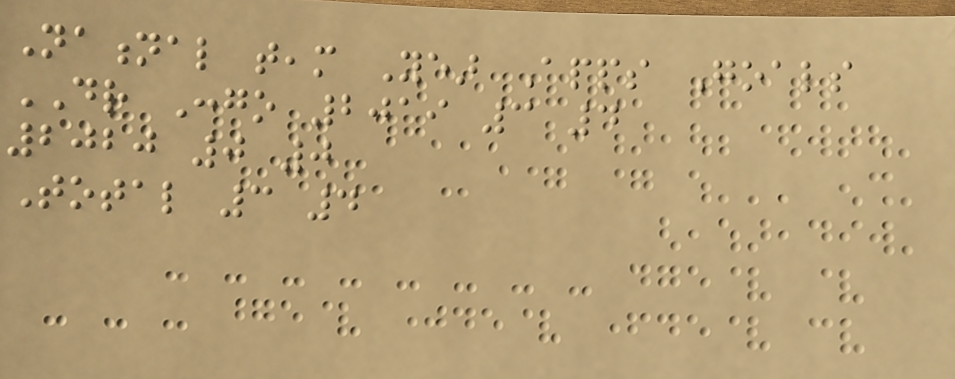National team Year Apps Goals
DR Congo 2019 3 4
2020 0 0
Total 3 4
